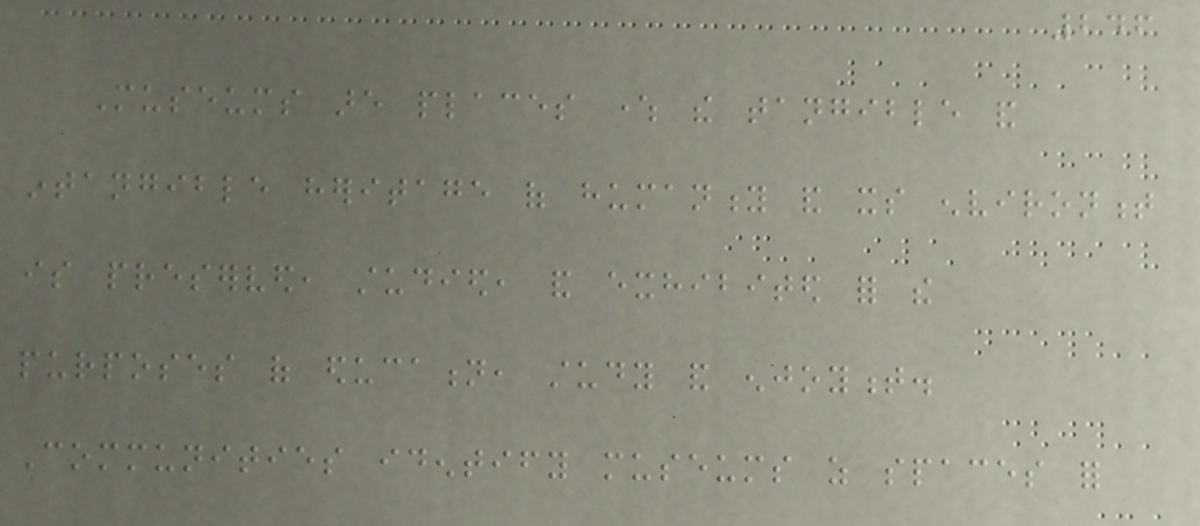246
Museums are places where the tangible and
intangible heritage of humanity and its environment
is preserved, studied, and exhibited for the
purposes of education, study and enjoyment.
Communities identify museums as spaces for
